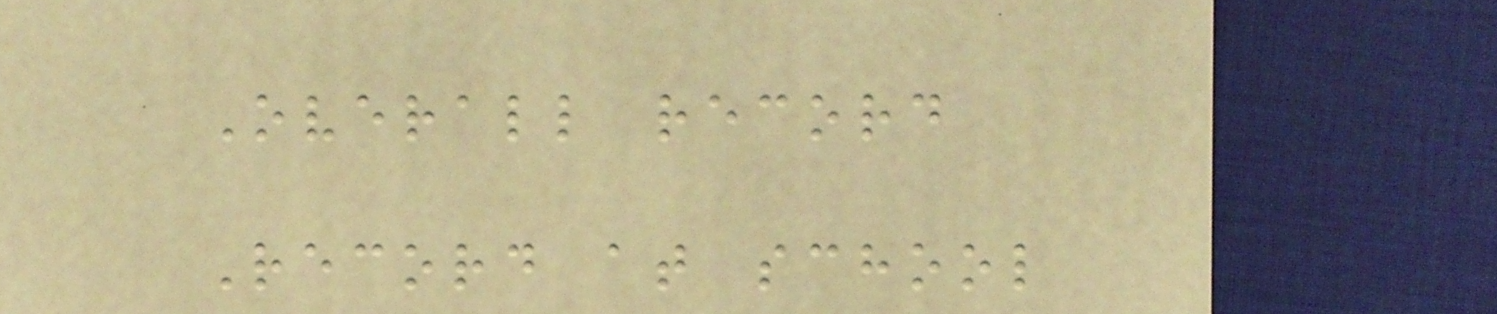Overall record
Record at school
